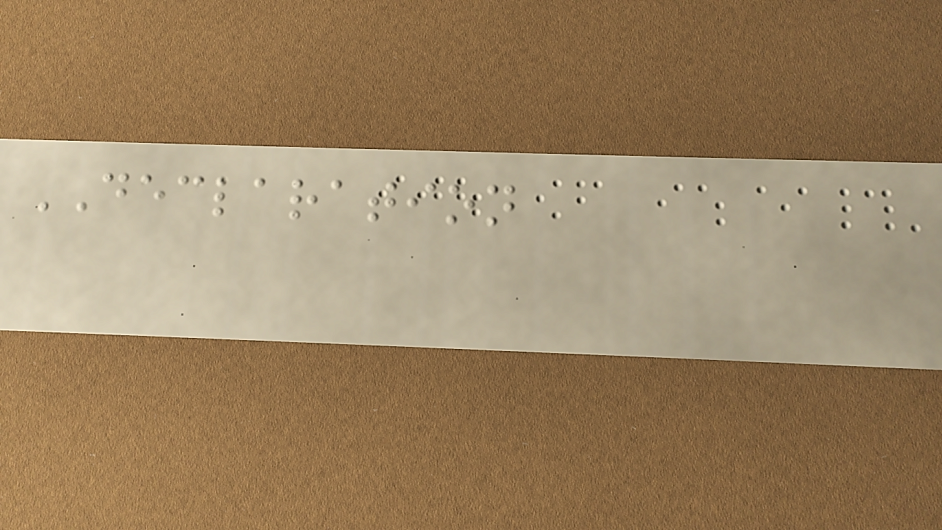DECLARATION
